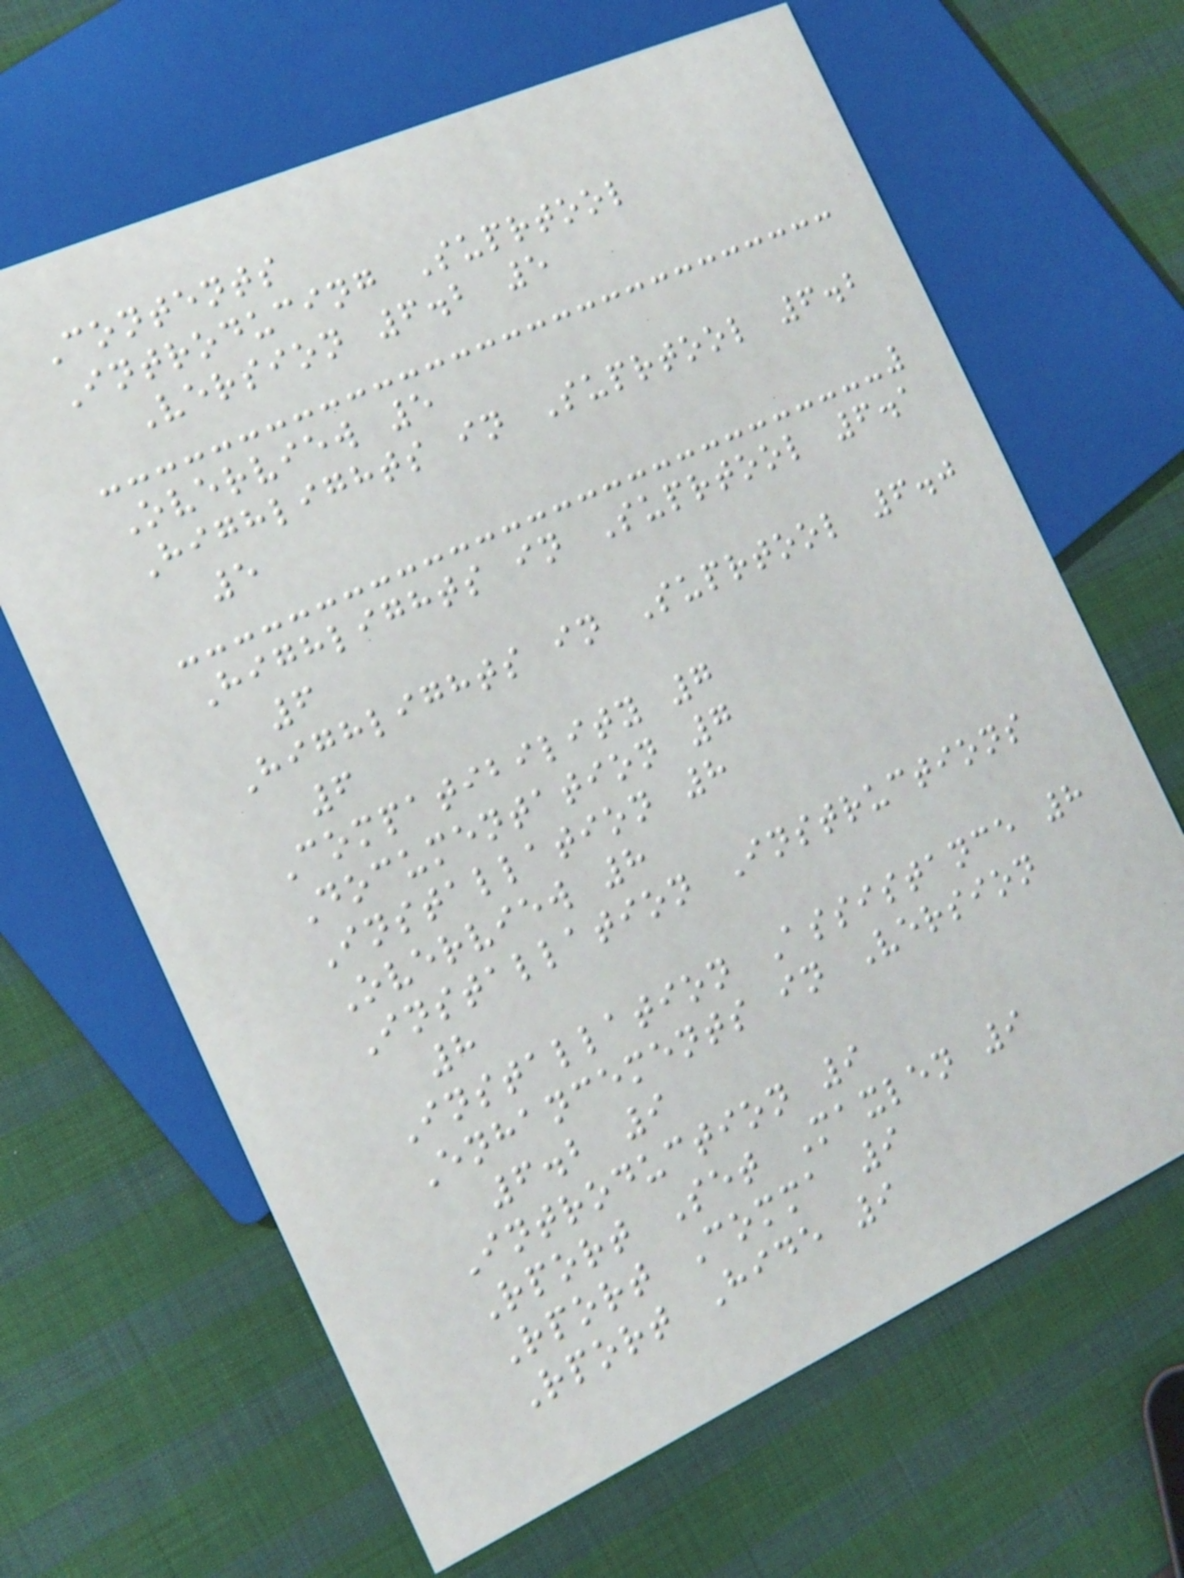Contents
Introducing Suprtool
Version 6.2 5
Overview 5
Highlights in Suprtool 6.2
5
Highlights in Suprtool 6.1
6
Highlights in Suprtool 6.0
6
Compatibility 7
Documentation 7
Installation 8
Overview 8
Installation Instructions
8
Installation Assistance 8
Enhancements in Version
6.2 9
Introduction 9
Rport Set Maxlen 9
Rport Comma 9
Rport Hide 9
